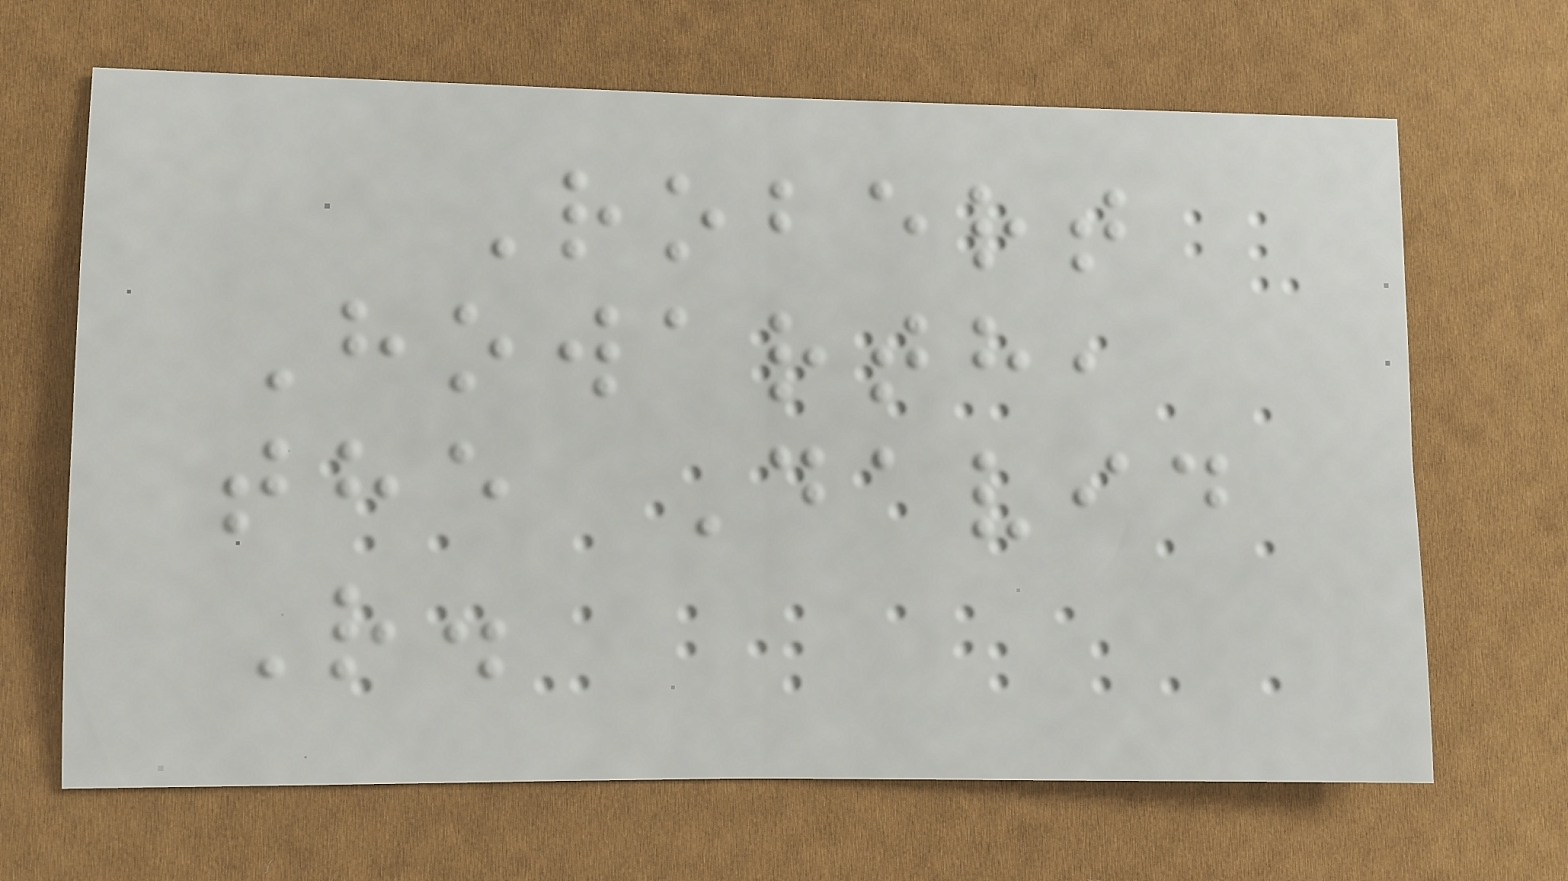Robert
Howarth,
the David
R.
